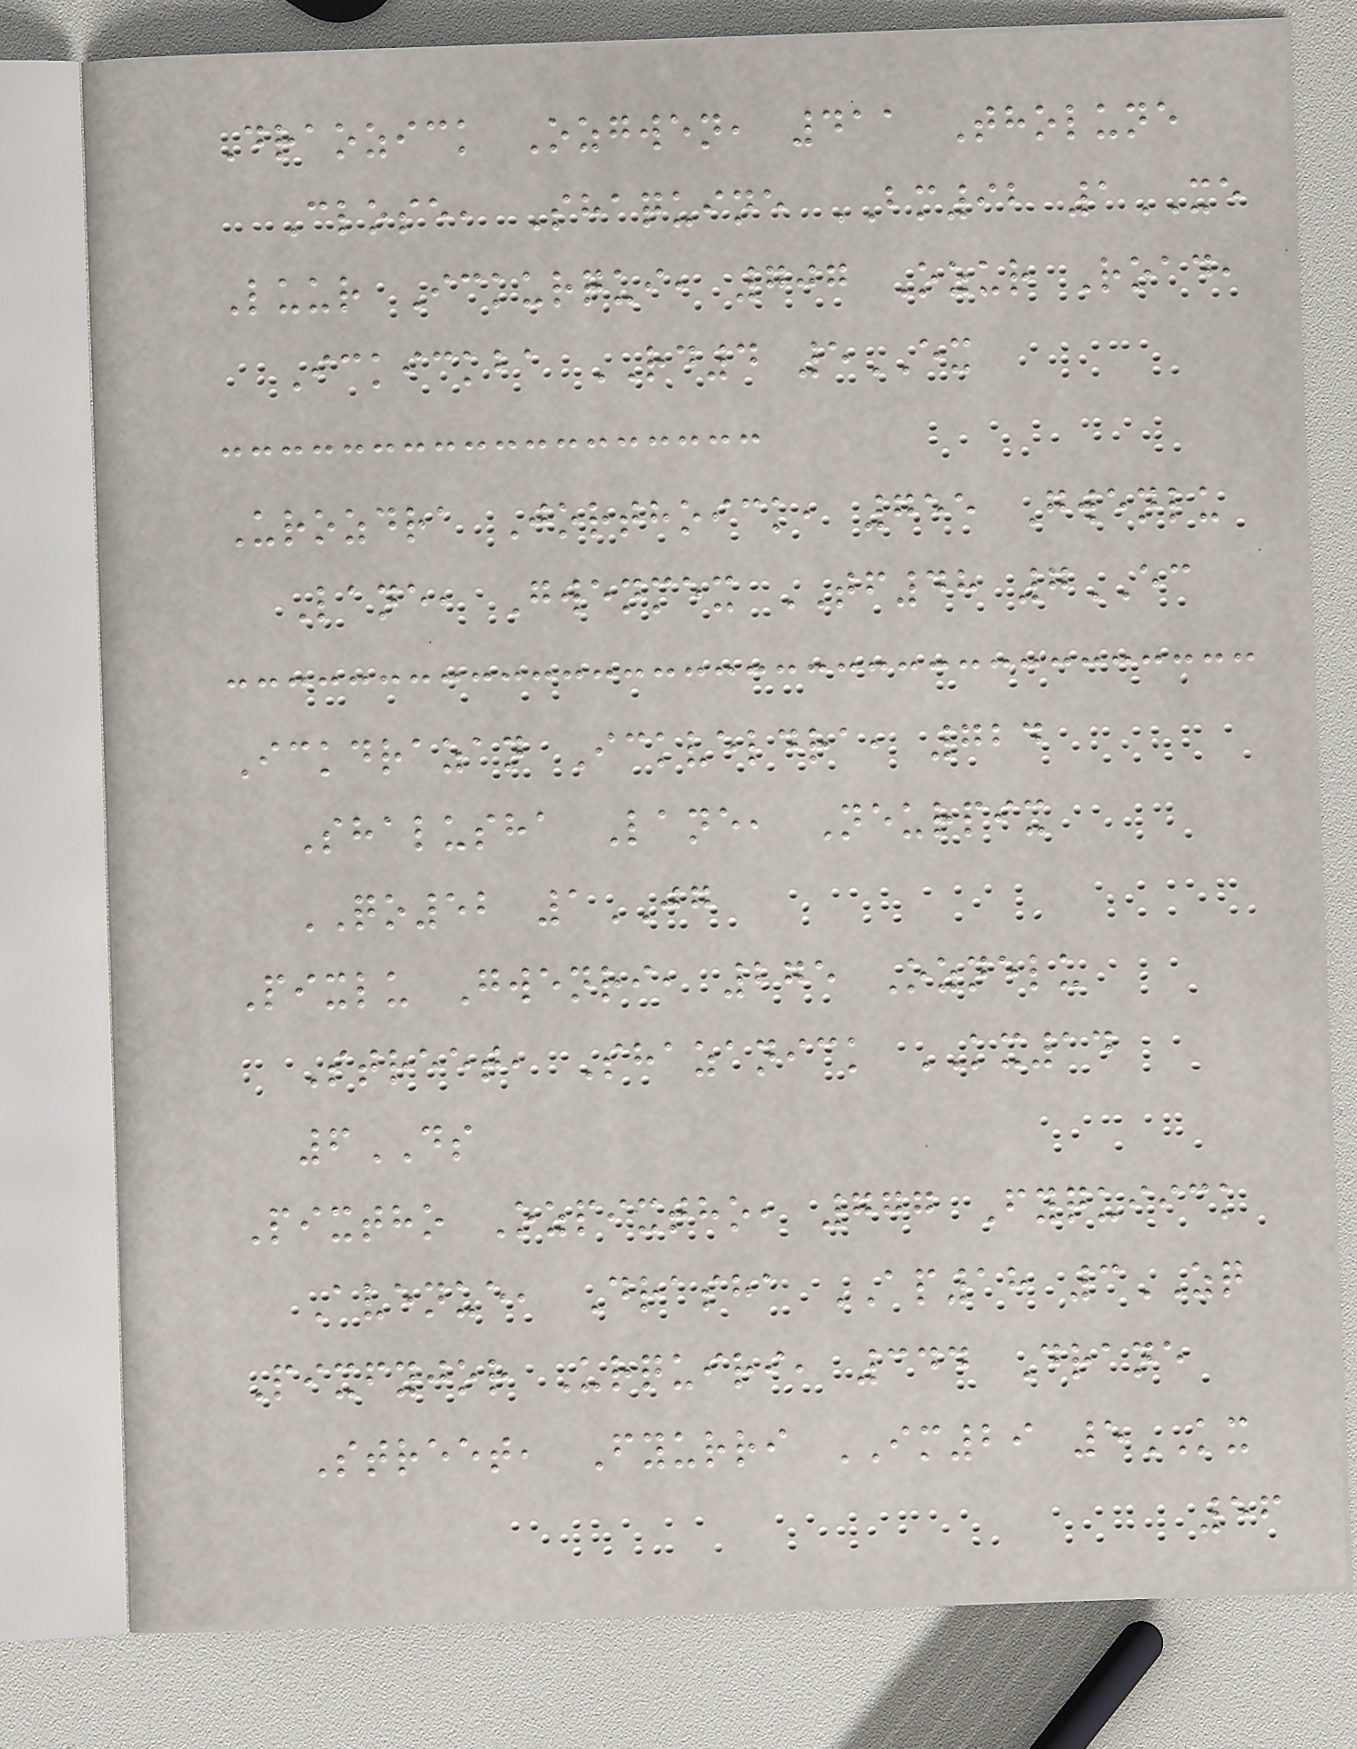Draozick Ozgwen, 411 Tholune
Close, Shaquine BM92 1XE
Luur Ickurqui, 707 Ozur Road,
Ickickba RD4 5EX
Urozdra Jorthoick, 755 Gwenlu
Lane, Gwenmex TF48 7EC
Ickdrazan Ickveldra, 724
Shalusha Lane, Neurpix
QO52 1JG
Pixlu Gwenri, 275 Oznelu
Street, Shazanick KX14
6DS
Pixtho Ozpixtho, 777 Fyquiick
Avenue, Drasha AP18 3ZQ
Pixfyjor Urquiri, 344 Drane
Street, Fyurri IM29 5KX
56
